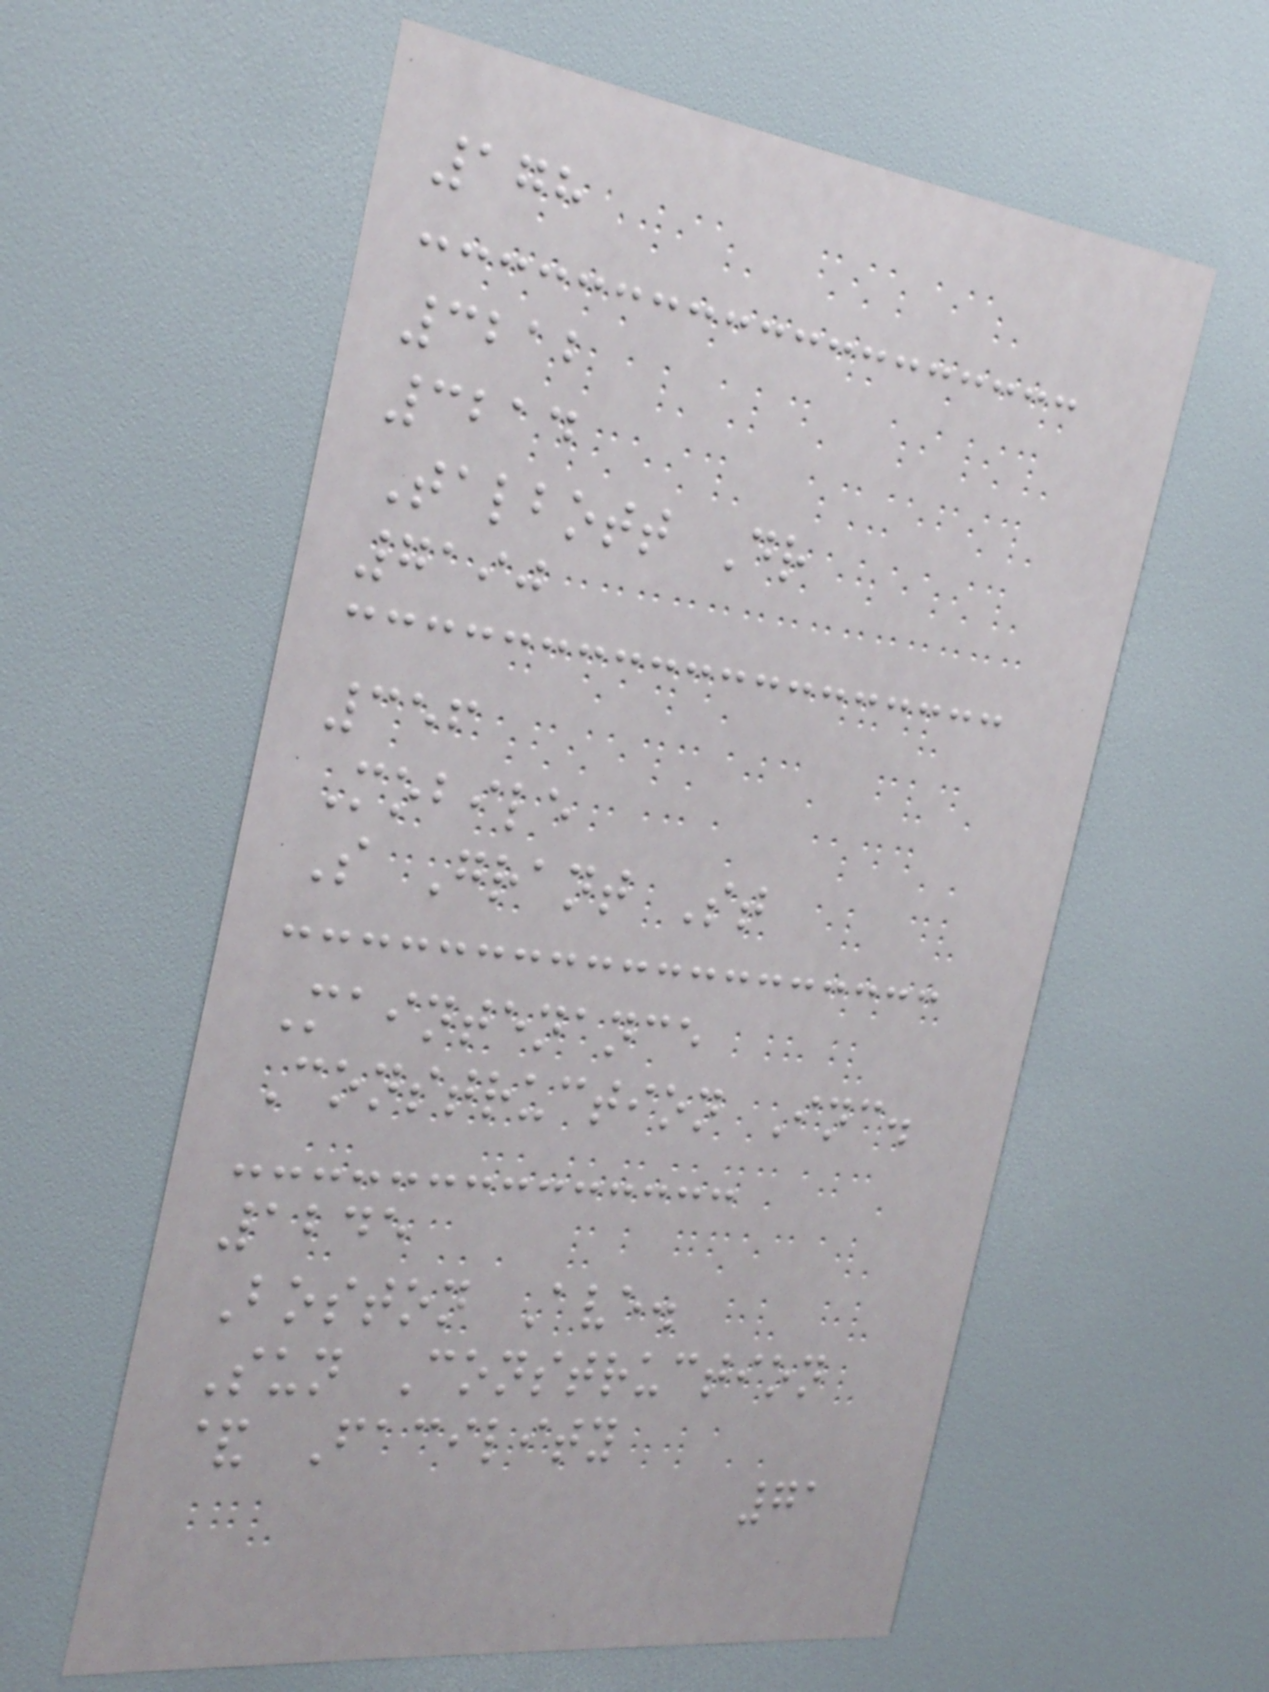178
3212
3214
Talbott Dr
7190
356
Mobile
S Grant St
Maintenance
Construction Inc.
1245
Boston Ave.
Sun Construction
& Facility
71
